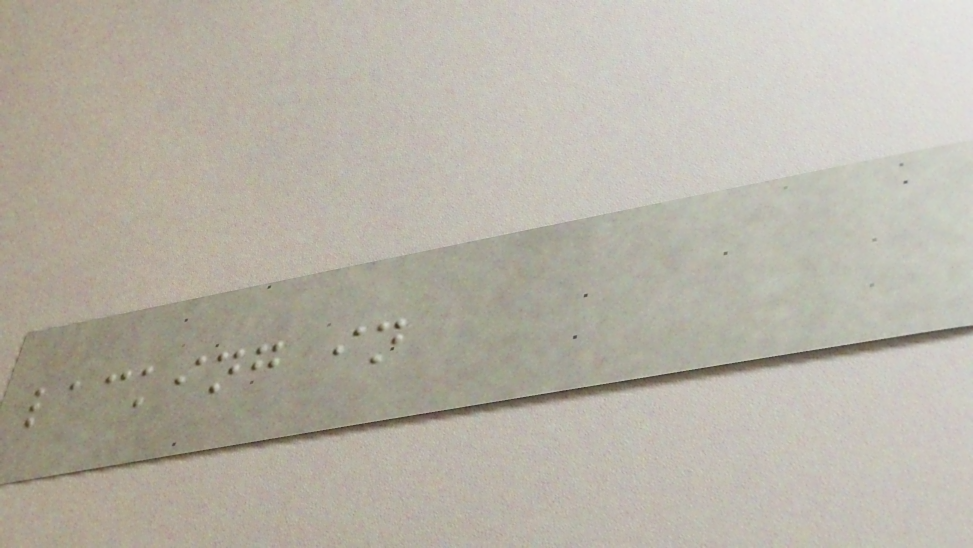lacking in
